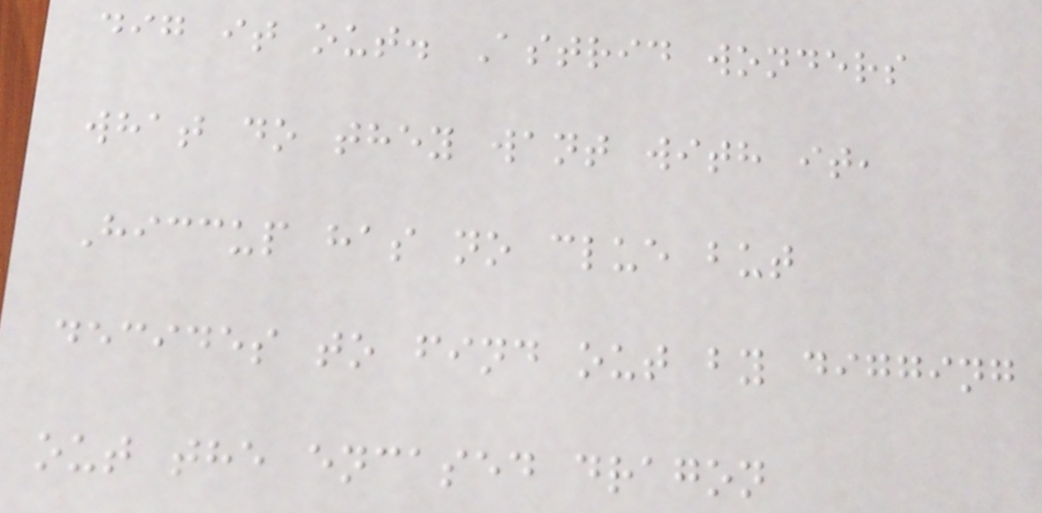dig it out. Astrid wonders
what do they want with it,
Hiccup has no clue but
decides to find out by digging
out the encased dragon
